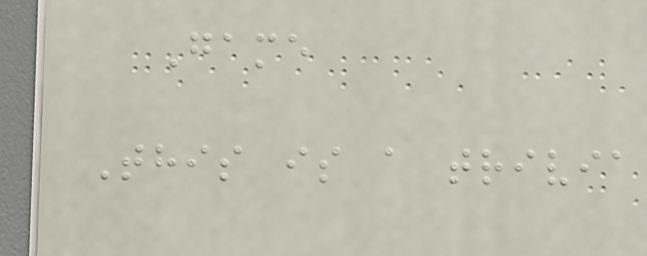Game
This is a trivia
